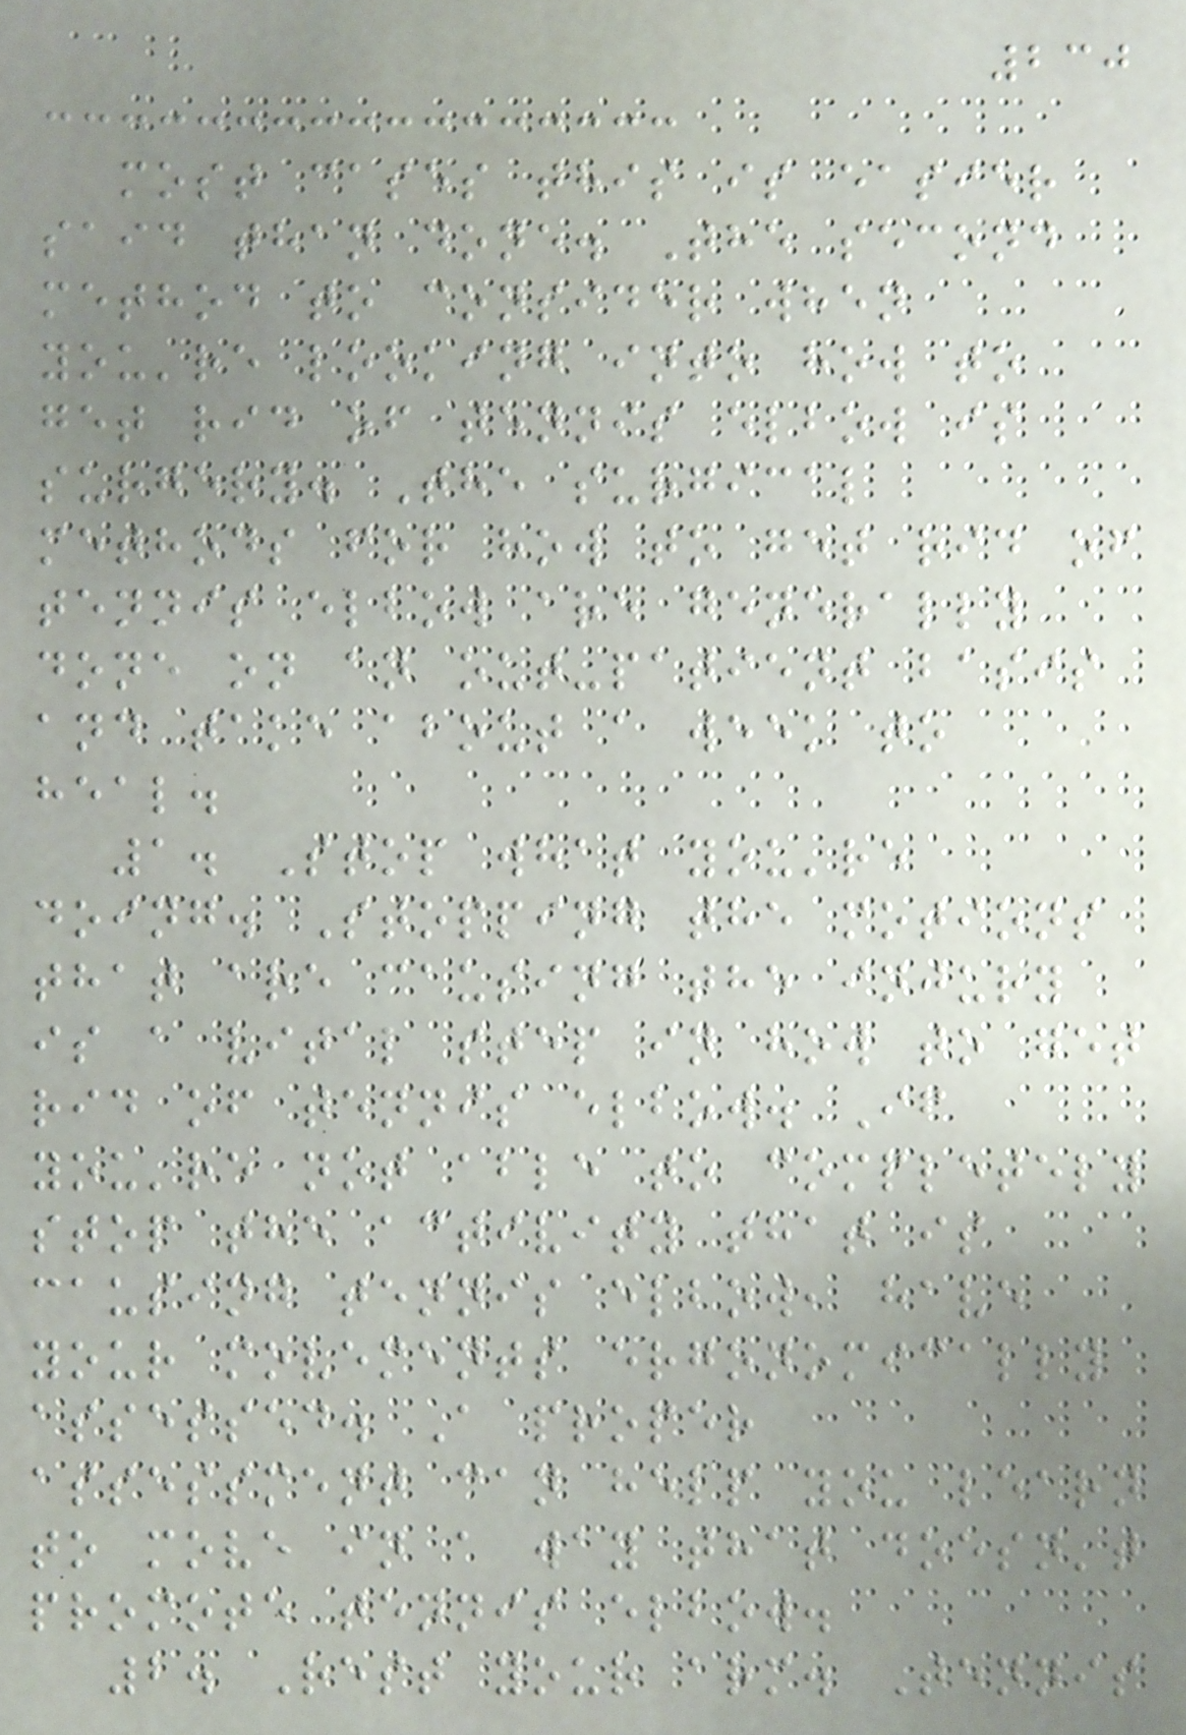230
most cases this is easier
said than done. The second
method to consider when
you're looking into how to
get rid of tennis elbow is
surgery. The surgical
methods for how to get rid of
tennis elbow are generally
done on an out-patient basis
and take about a week to
heal.
1. Stop what you're
doing. Stopping the motions
that are causing the injury
is a vital step in how to get
rid of tennis elbow. If
you're not able to completely
stop the activity that is
causing tennis elbow, have
your movements ergonomically
assessed. A proper
assessment can help you learn
to move in a way that doesn't
promote tennis elbow.
2. Rest your arm. Tennis
